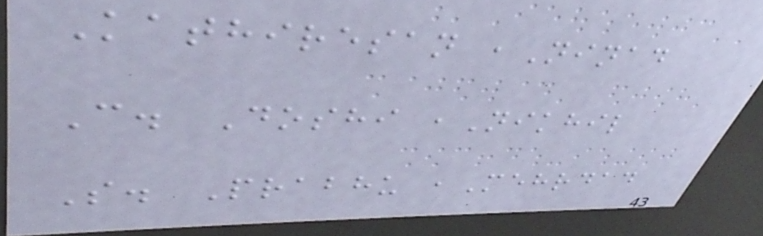Kathiresan ,Ninad
C. Doshi ,Nikhil
S. Prabhu ,Mehrdad
